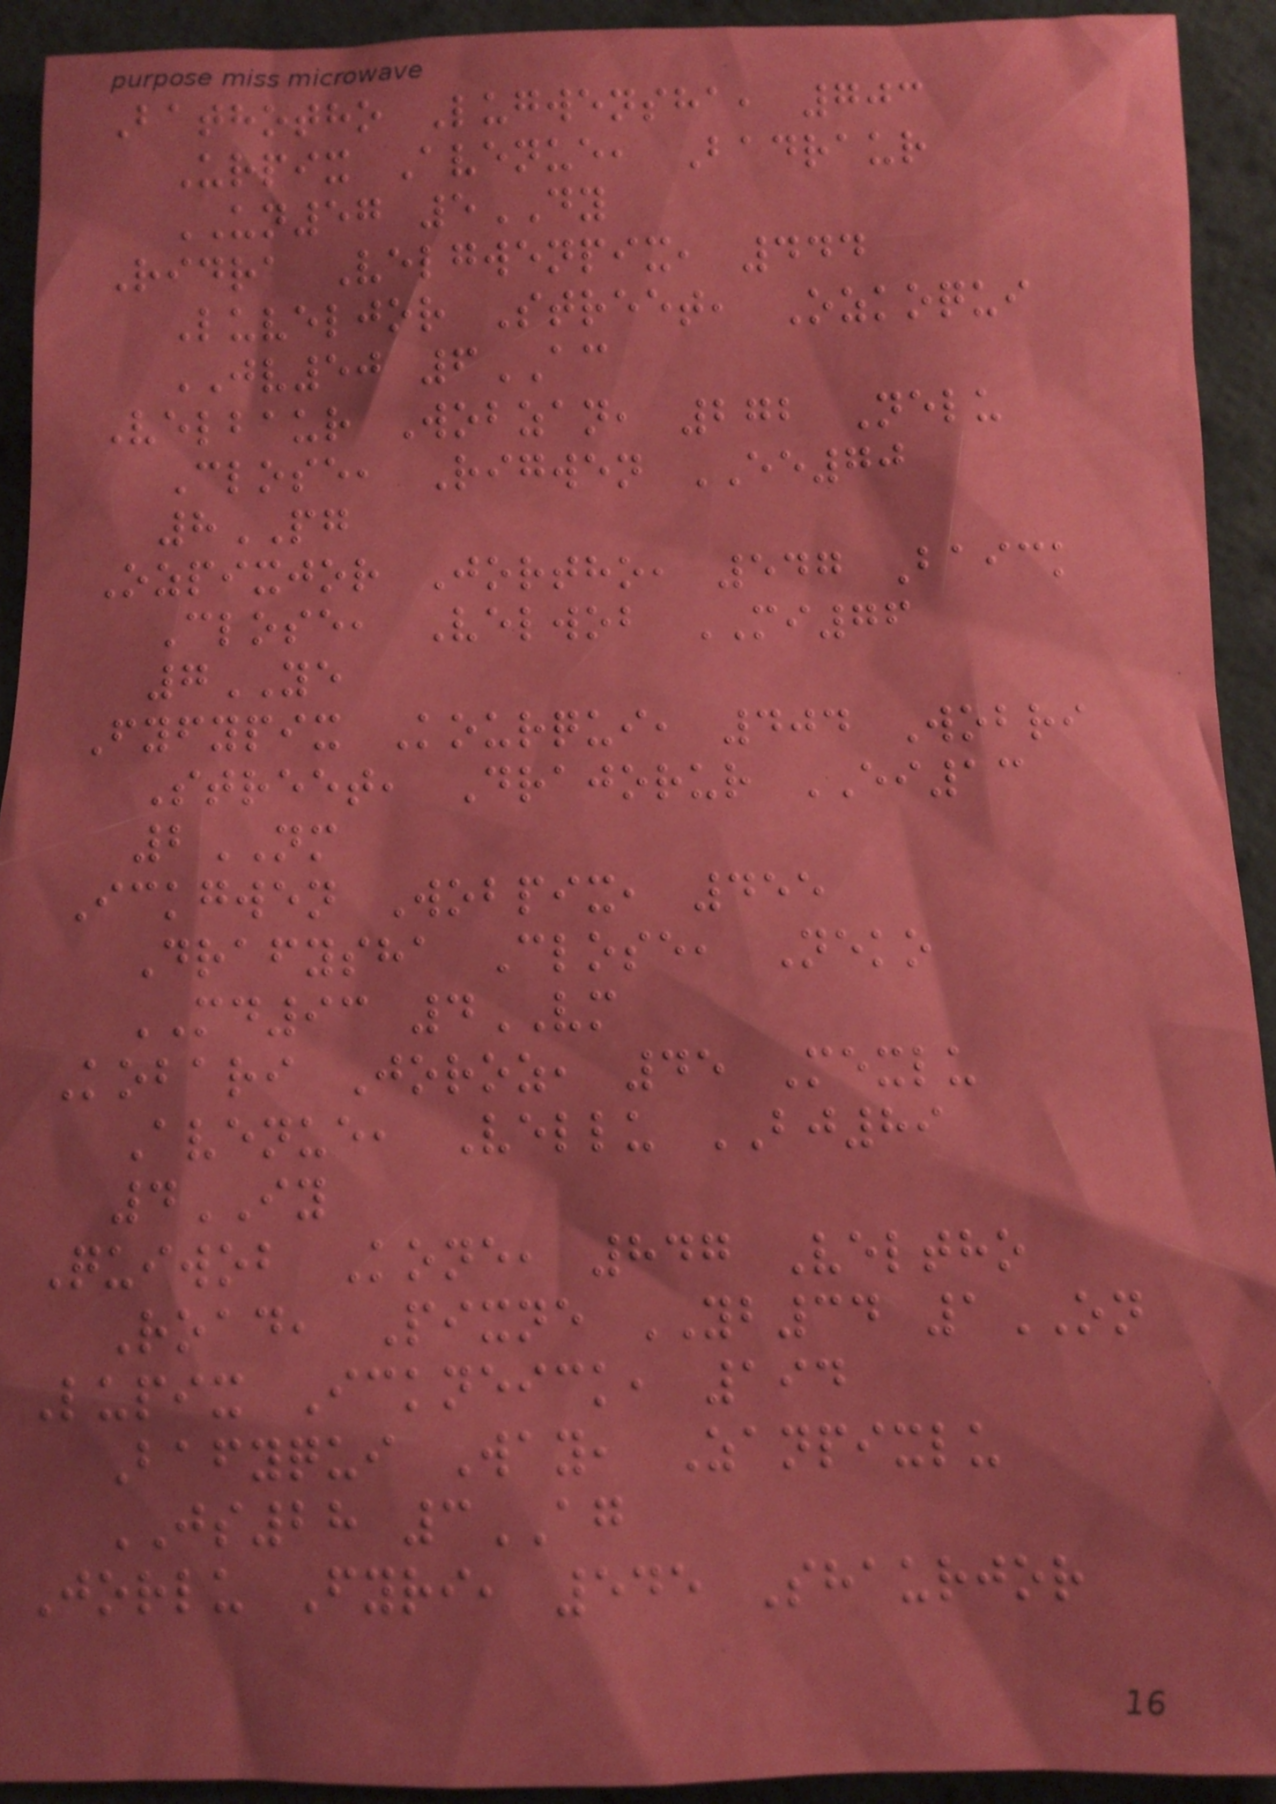Bathotho Lugwensha, 703
Urpix Avenue, Badraur
UN57 5DY
Ridra Velgwenpix, 444
Luveljor Street, Ozkoqui
JV50 6AC
Velbaur Wobzan, 272 Nelu
Close, Rigwen EE70
8PG
Ozpixjor Jortho, 547 Baick
Close, Velwob MI76
7YE
Fyfypix Kourqui, 404 Wobri
Street, Drajorur EI13
2NM
Ickgwen Wobpix, 455
Drafysha Close, Neko
MD93 4VM
Kobari Joroz, 45 Mexlu
Avenue, Vellu BJ89
4IY
Quiwob Kone, 847 Veltho
Road, Pixne YB34 1ON
Lupix Ickneick, 194
Bafyqui Way, Zanpixlu
JS28 3AG
Jorlu Fyri, 545 Shaurjor
